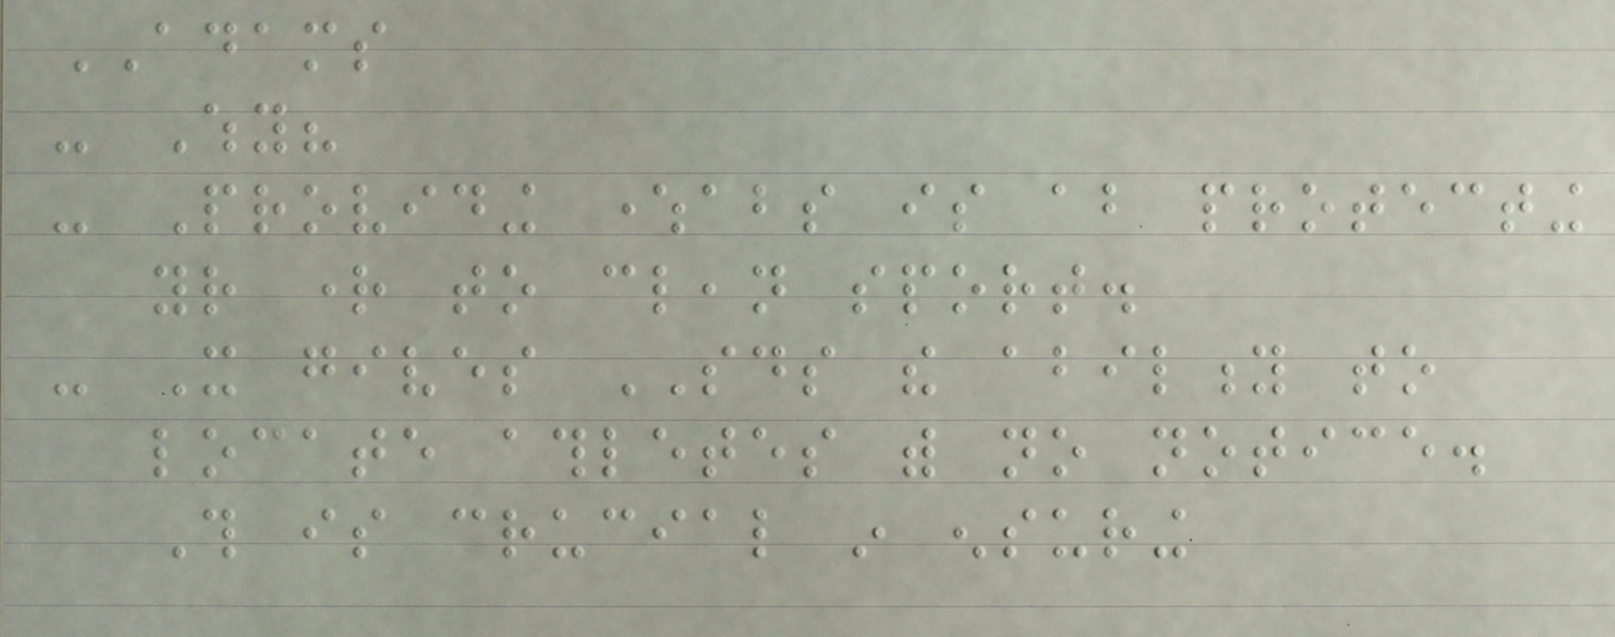ADAMS
- Why?
- Providing whereabouts is about protecting
your right to clean sport.
- It gives SAIDS the ability to
locate athletes with no notice.
This is crucial in ensuring
